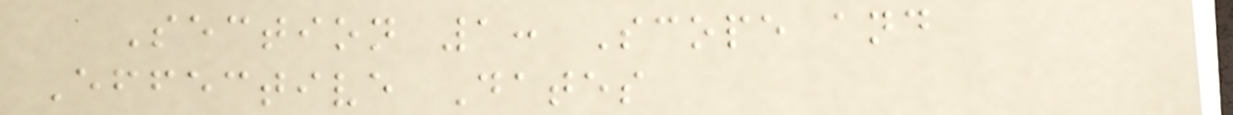Section 1: Scope and
Effective Dates
